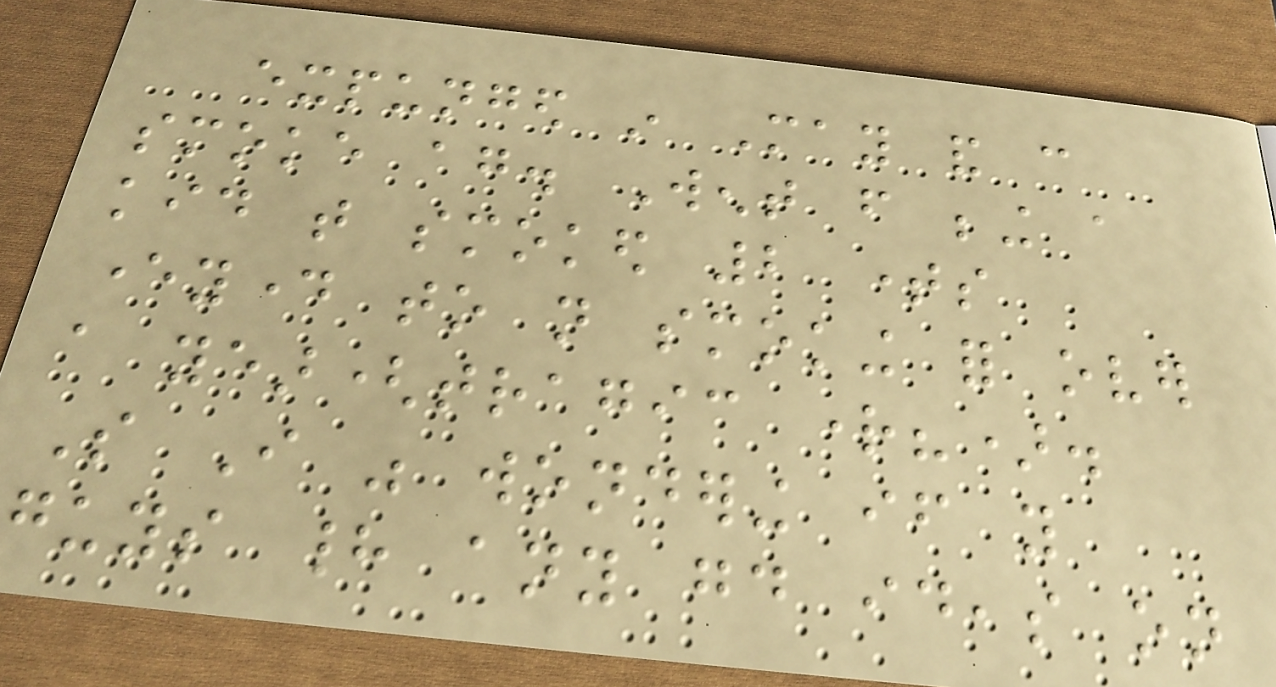expunged in May and can
smoke again. Went from being a
kid that smoked 2 times
everyday to not smoking for over
a year(tragic right?).
So I was wondering if you
guys had any good ideas on
